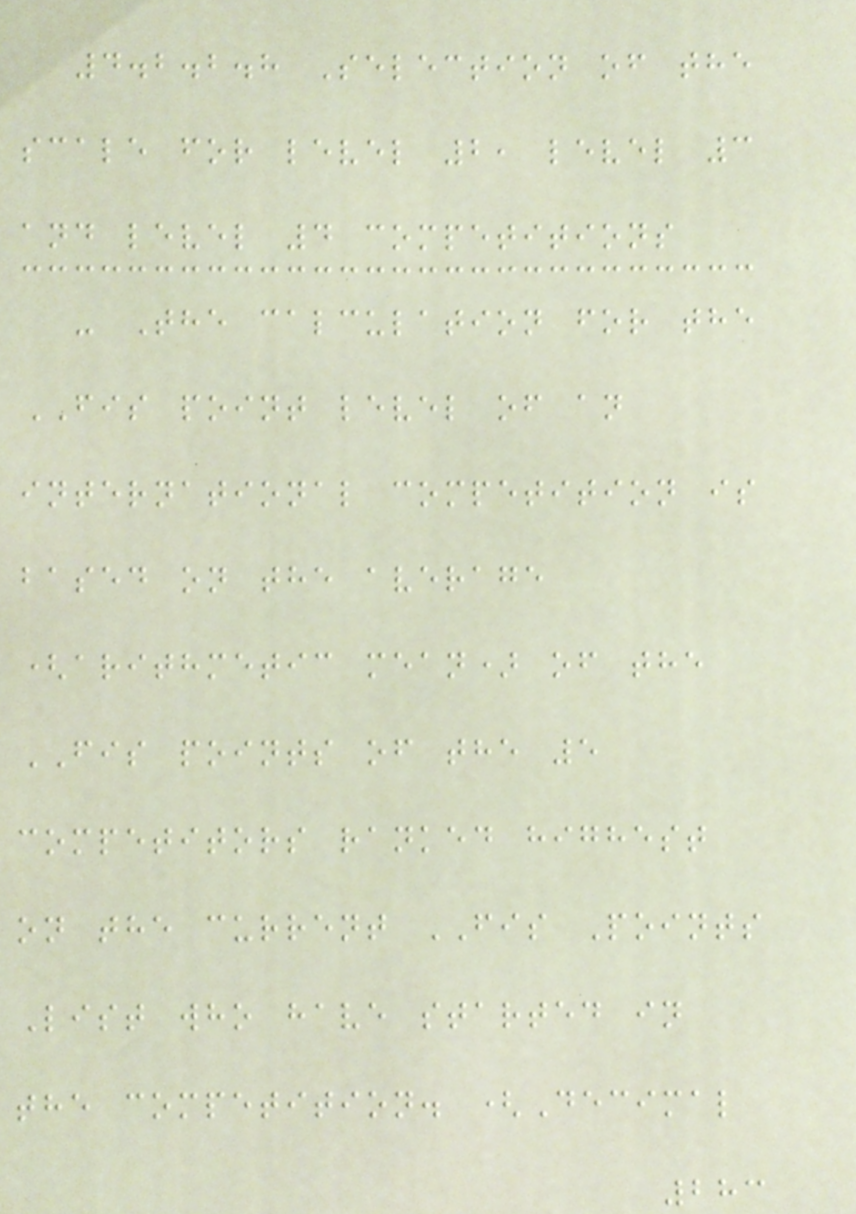4.2.2.8 Selection of the
scale for level 2, level 3
and level 4 competitions
- The calculation for the
FIS point level of an
international competition is
based on the average
(arithmetic mean) of the
FIS points of the 5
competitors ranked highest
on the current FIS Points
List who have started in
the competition. (Decimal
283
